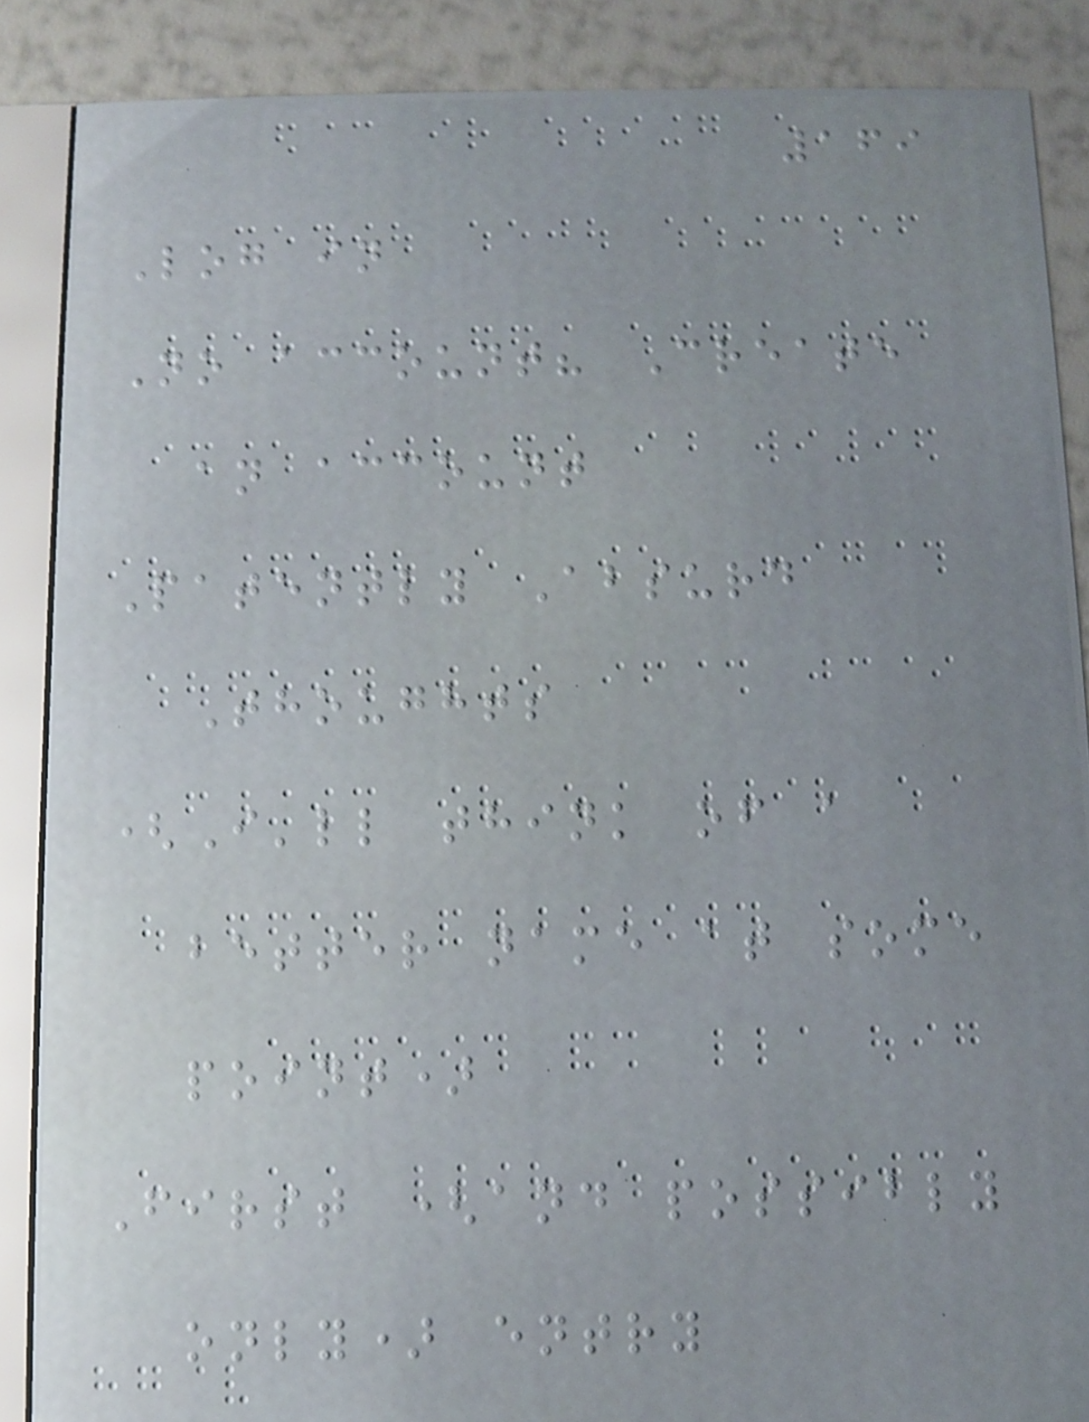169
Log in
No account? Create
an account
Patently Absurd
Thoughts
(I'll think of a
better name at some
point)
First (and possibly
only) entry
